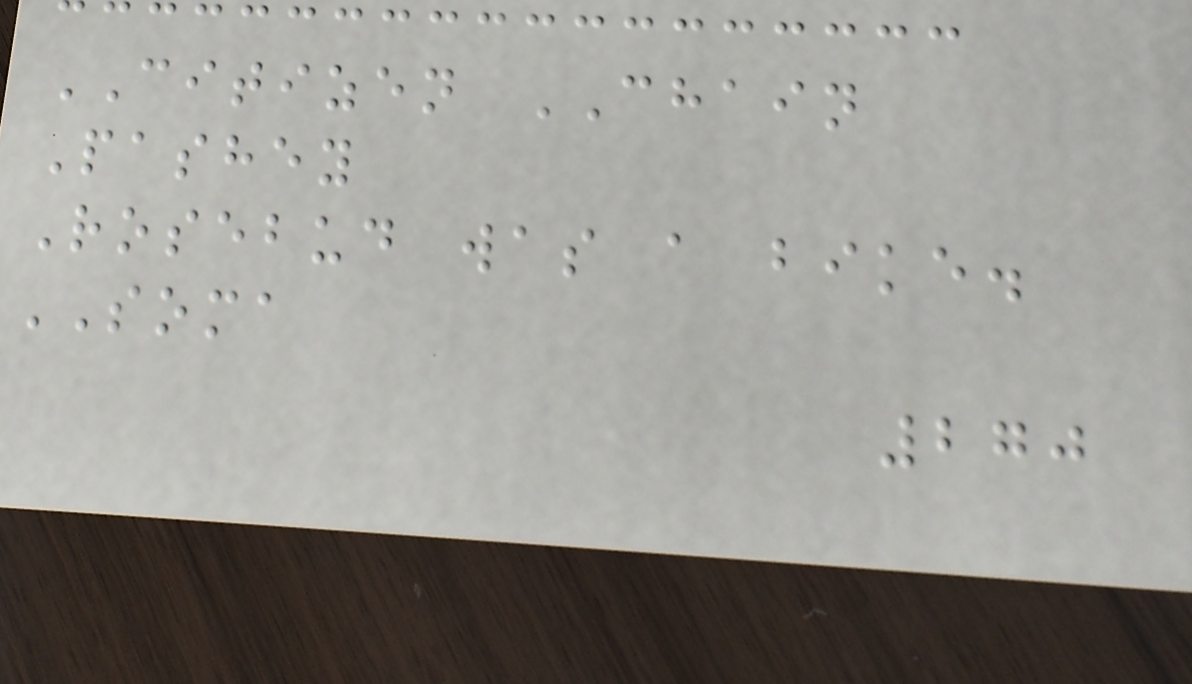CITIZEN CHAIN
Pashey
Rosebud was a bike.
SOMA
270
